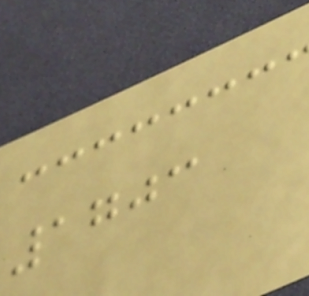1703
